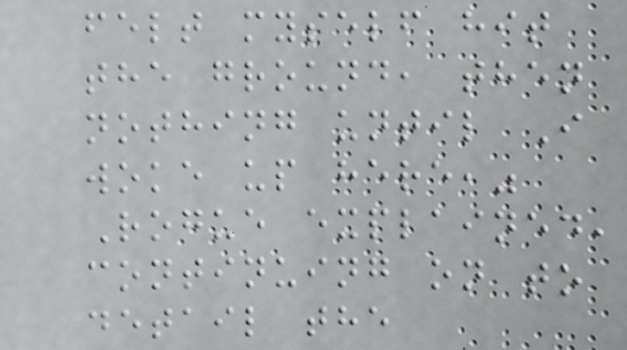felt myself hit
the ground, then
nothing until I
woke up here,"
Rogue explained,
continuing on to
detail the
